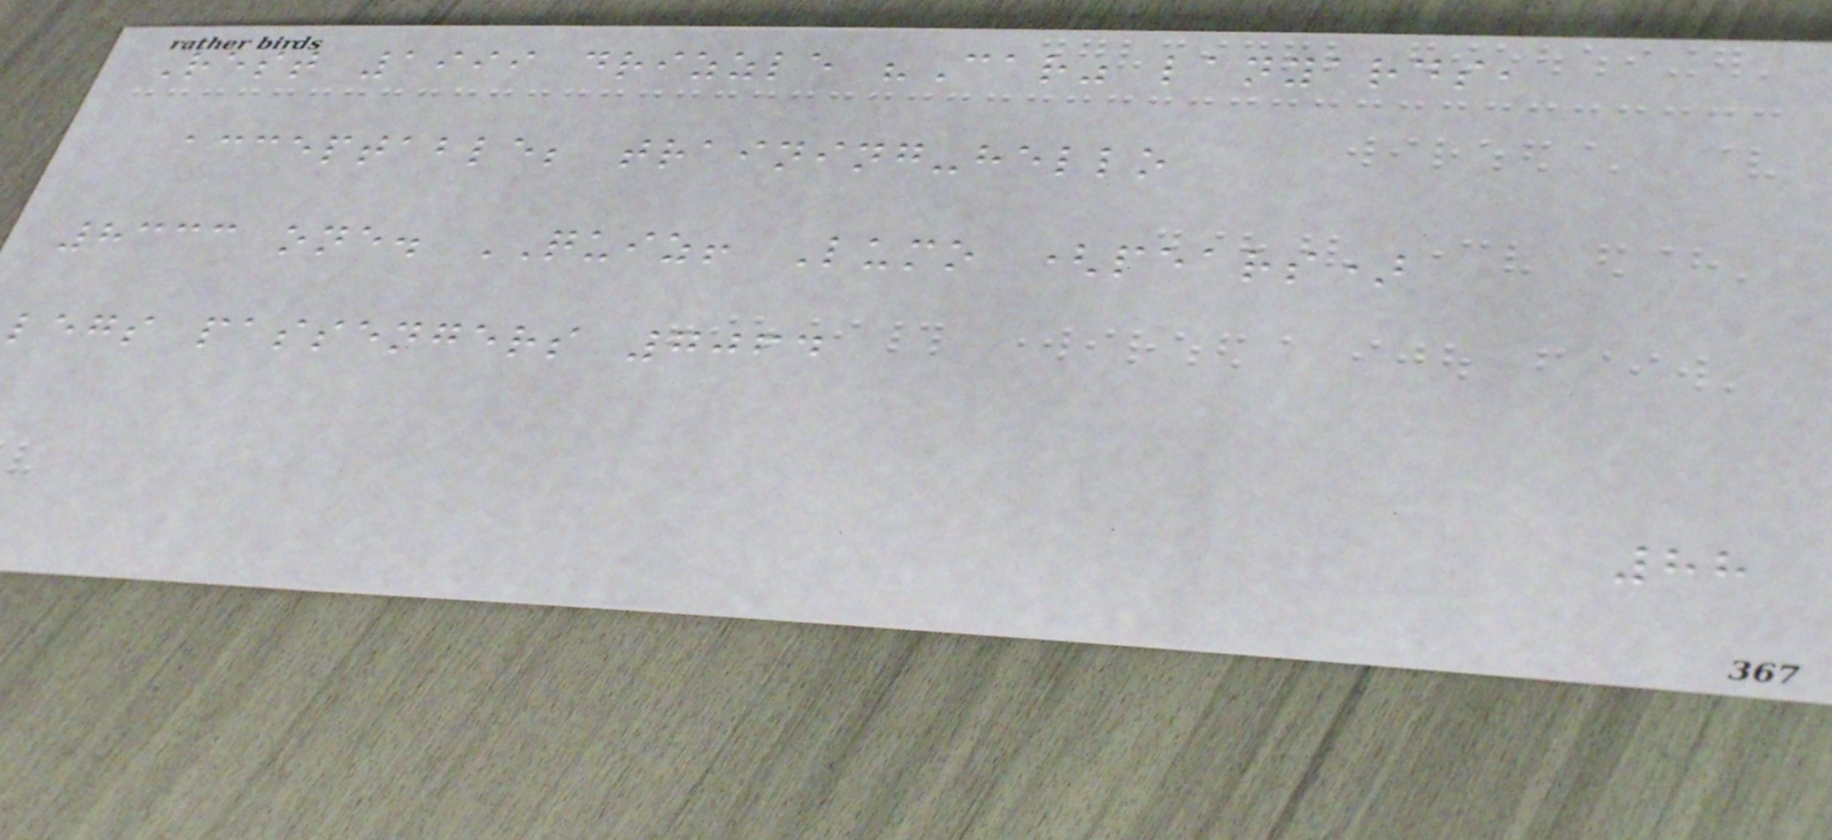Rest 1999 drizzle "Car" lanyards,
acceptable; training-hello
8333 one. QUIZ! Lumo (pears)
legs passengers 7064
88
